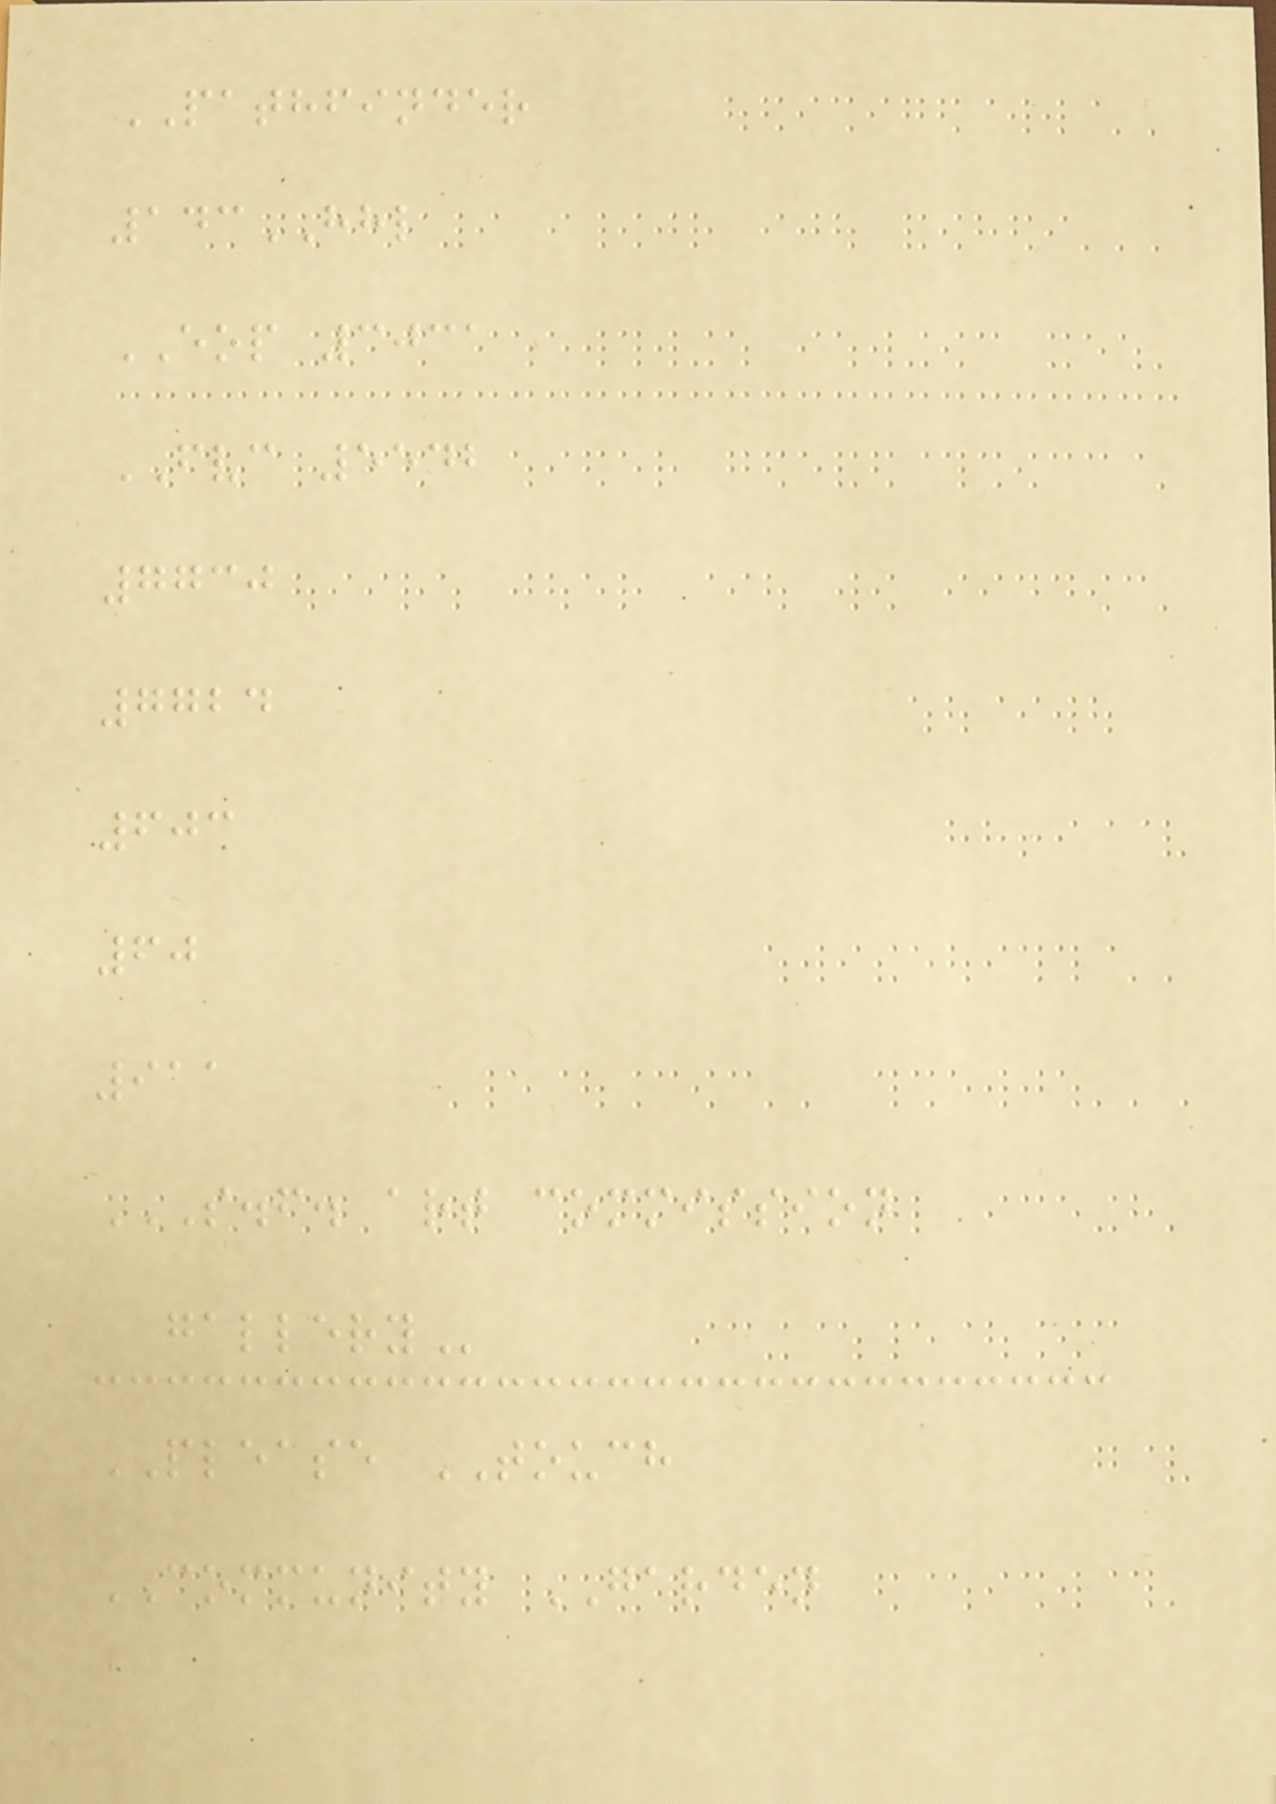PATHFINDER
143HHL
EOP 3031
FVC 5542
7730
7724
603
60
911
S.F. ART COMMISSION
GALLERY
PLEASE TOUCH
COMMUNITY GARDEN
